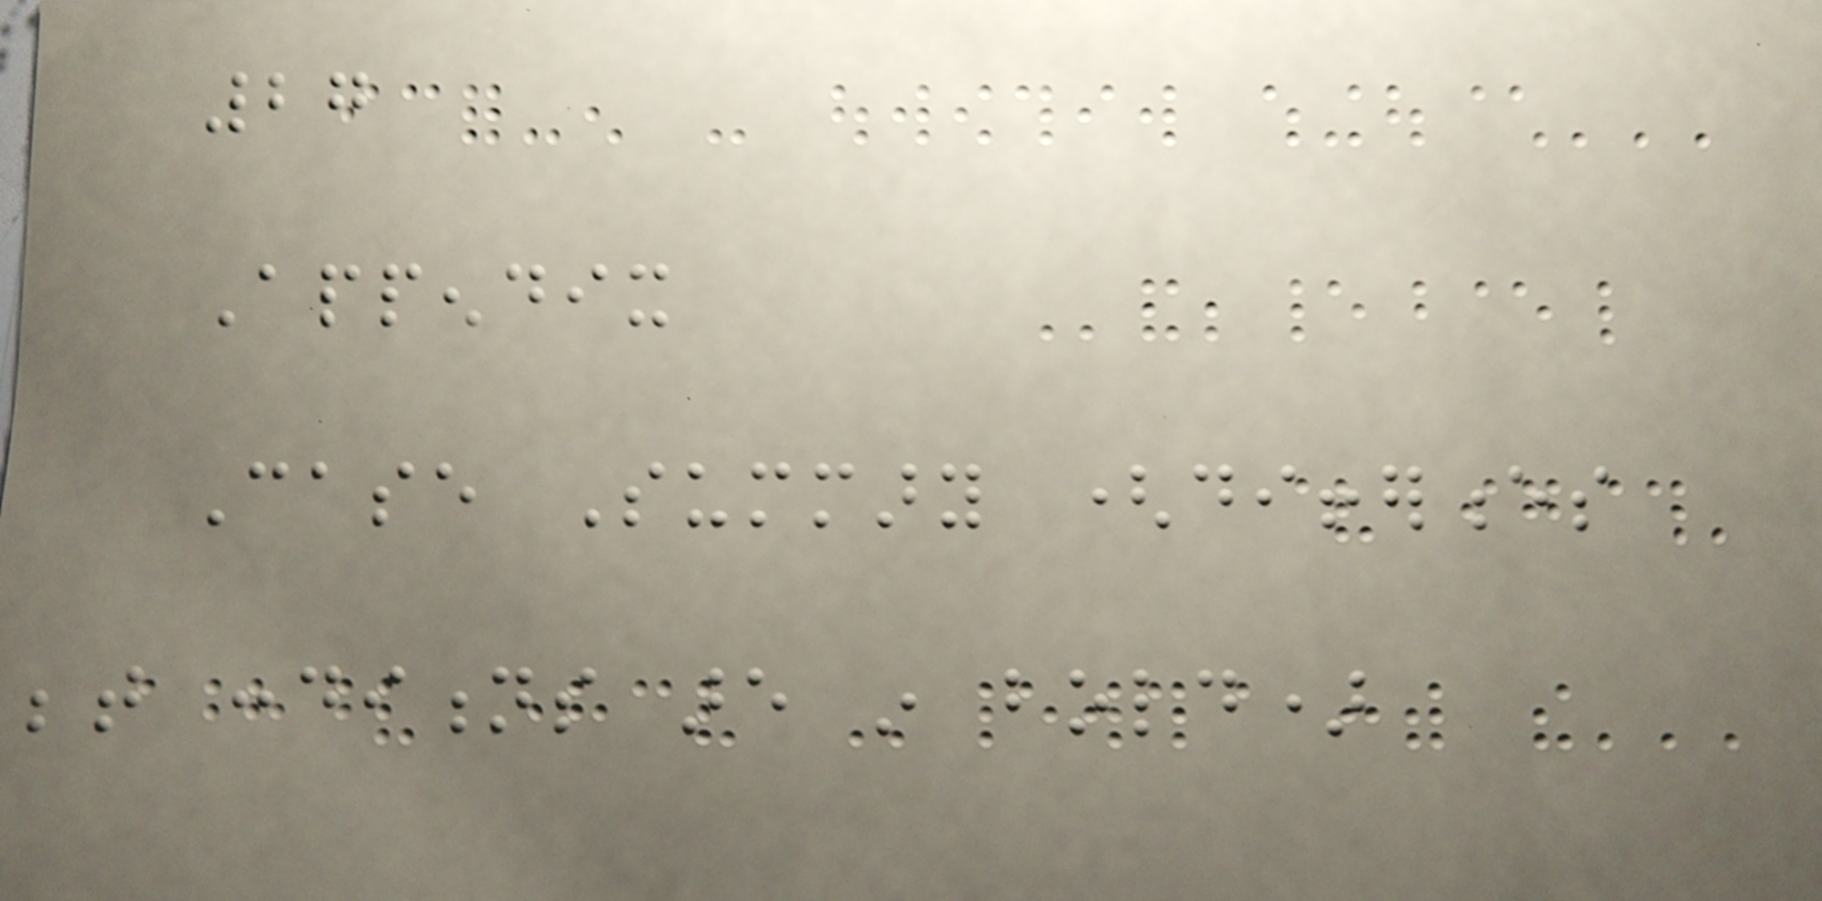27
Appendix
Case Summary (differences
between conditions are in bold)
